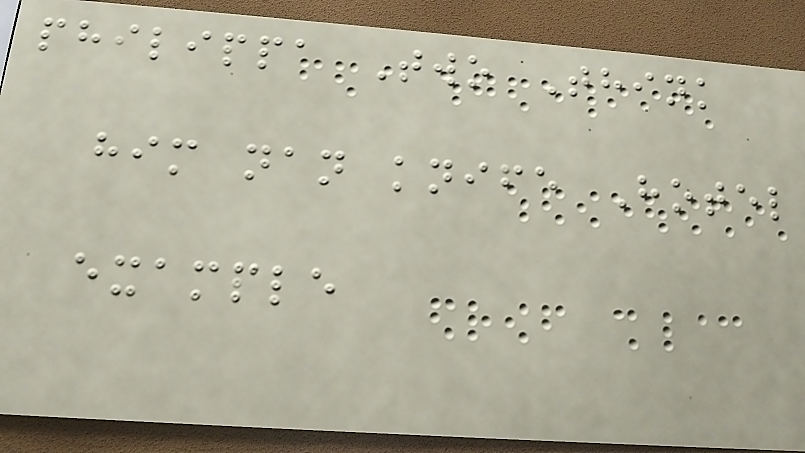philippa Two Think
him nan knife Hotel
example
